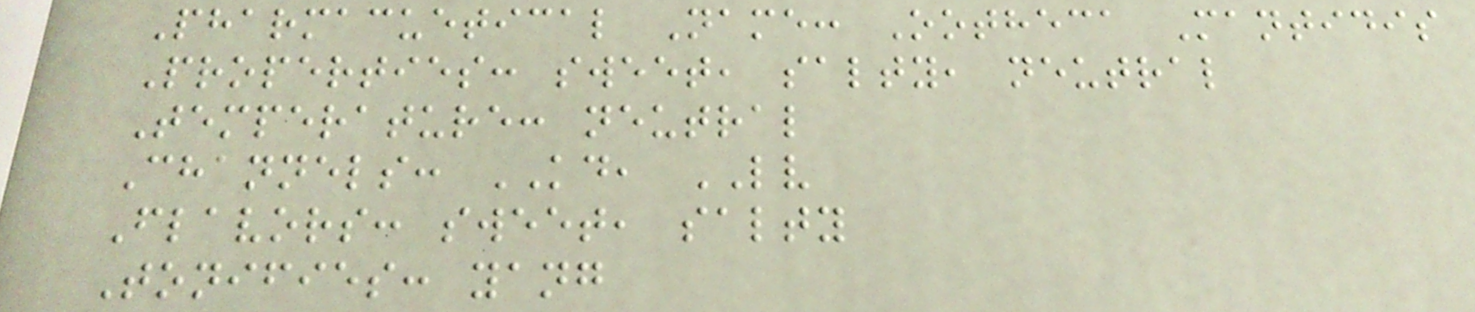Pharmacuetical Name: Ootheca Mantidis
Properties: sweet, salty, neutral
Temperature: neutral
Channels: KD, LV
Flavors: sweet, salty
Tonifies: yang
